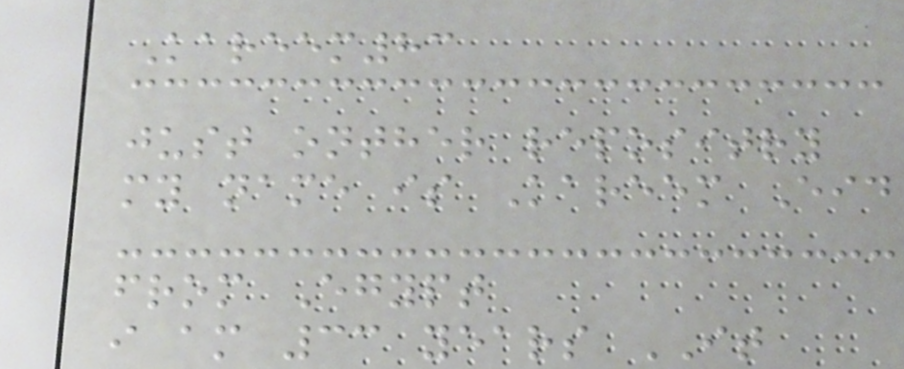Kareem83
just onther repositry
my name is Kareem Eid
from Egypt
i am 33 years IT
